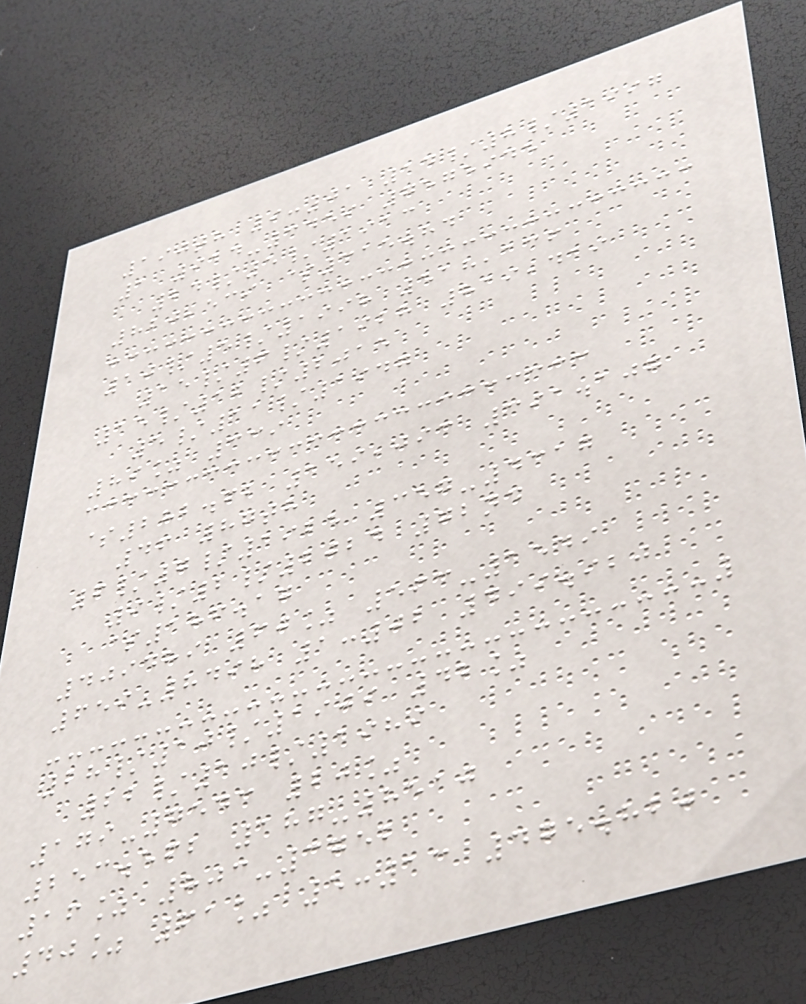190th 9:01 14/8/1997
1 914-3459 7575945
24/5/1913
820,539 $315.84
10/5/1998 518,136
15/6/1928 819,419
15/12/2015
5/11/1947
89% 339
$282.62 159,093 391.107
46 87th
6/7/1925 357-4317
9/2/2024 72nd
$186.17
409489 60% 563-1549
659-8498 1:02 499.920
28/10/1909 42%
22/10/1989
179-7543 20%
253.562 187-8510
16% 803-3752
40% 61% 5:13 475.820
